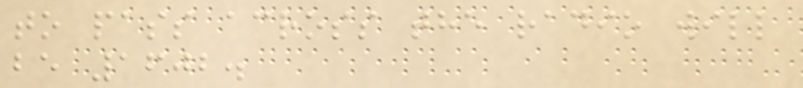to pass across the radio will
be 1602.
